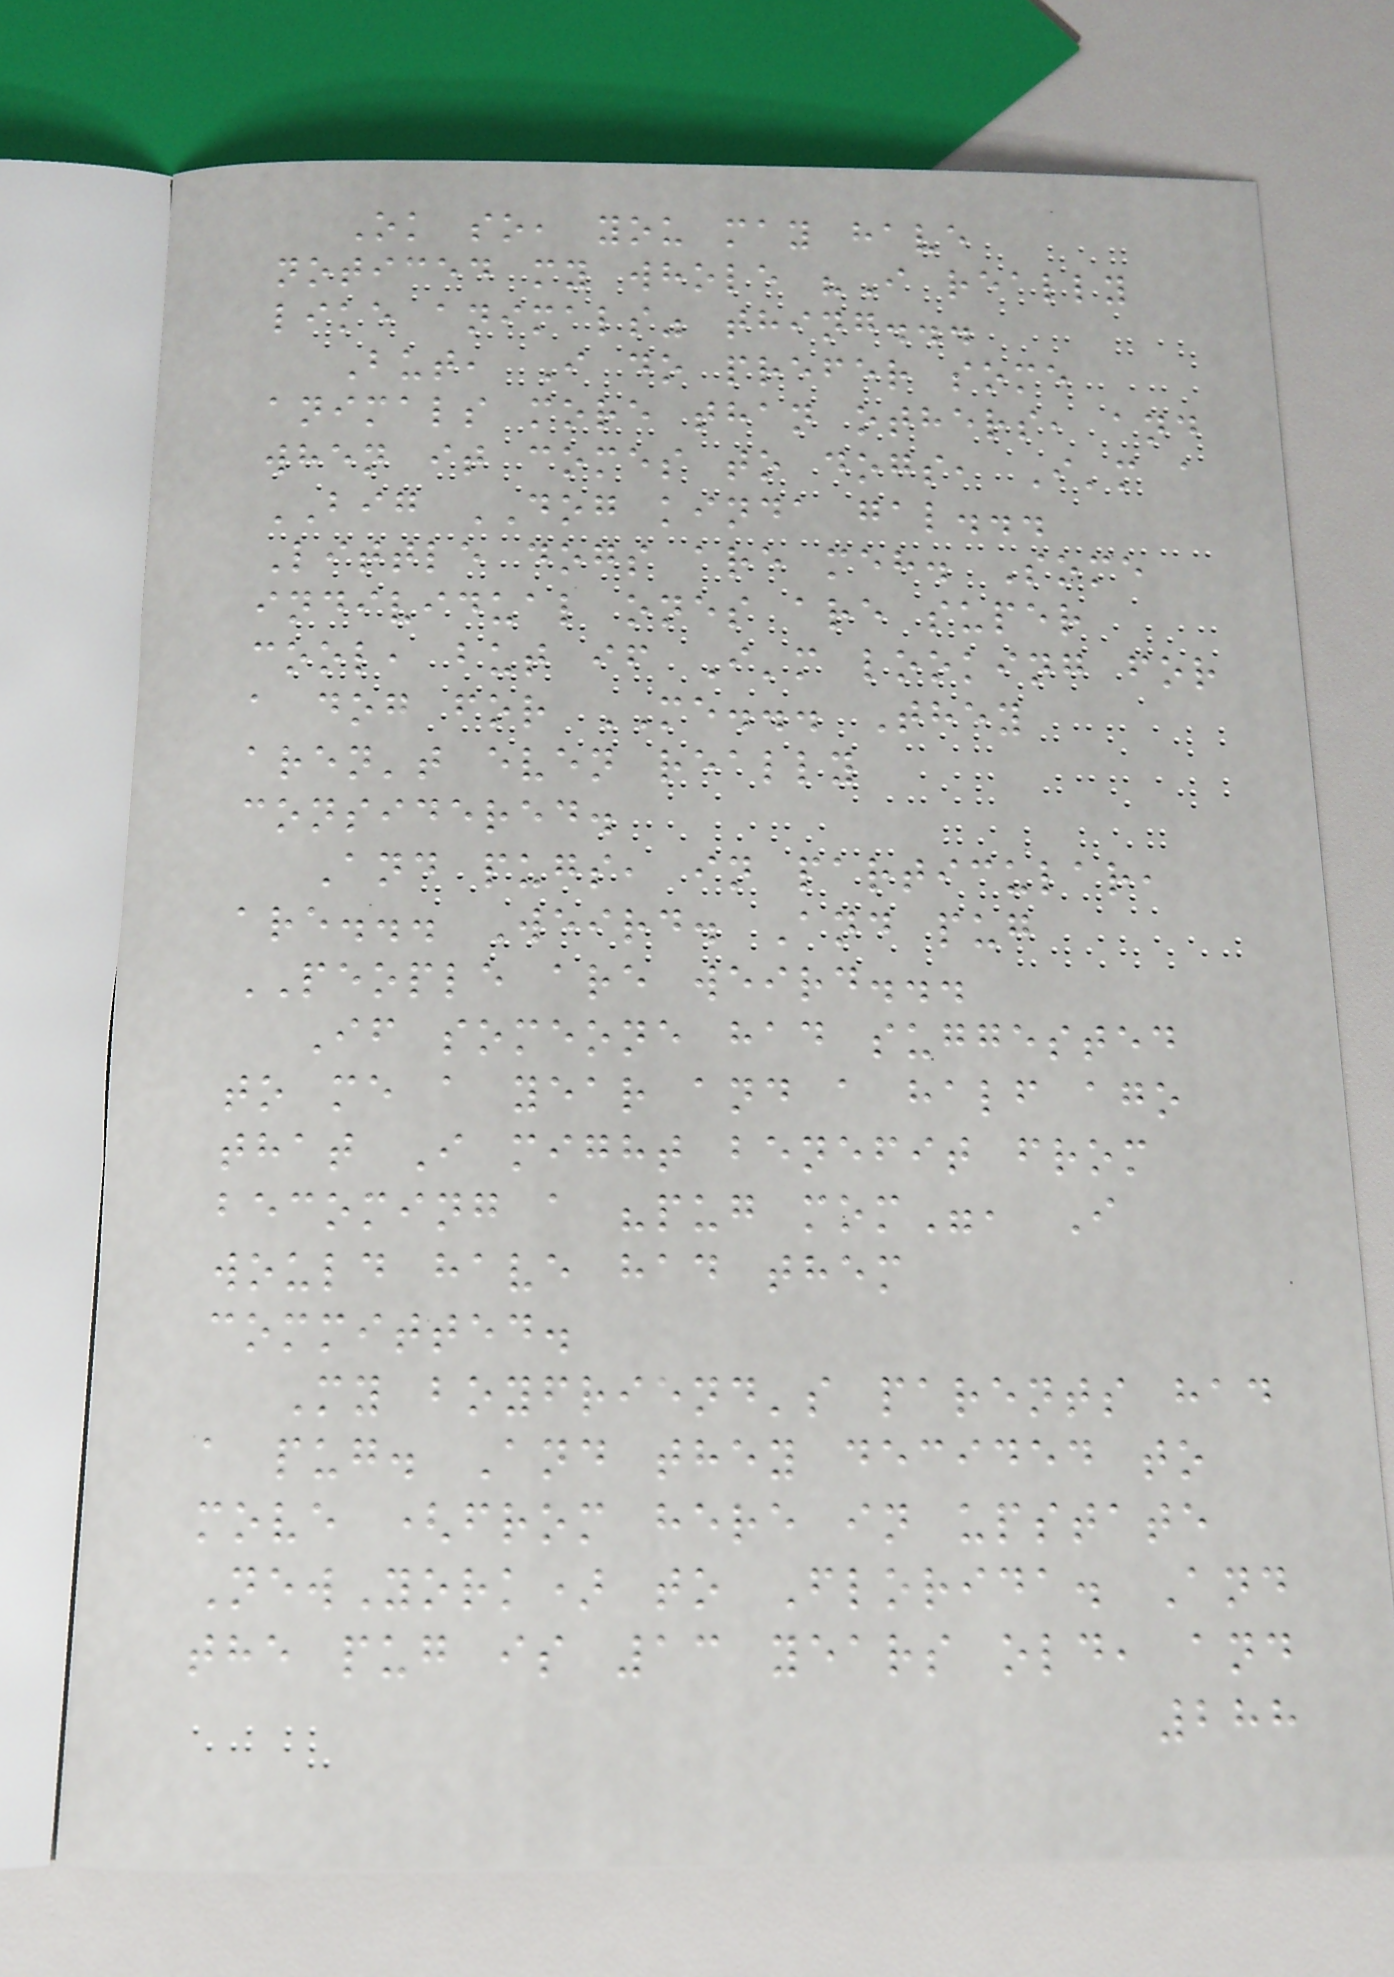Ok so, you may have
noticed my whole "I really
like animals" thing...
But, I do prefer some
animals more than others, and
when it comes to dogs, I'm a
BIG DOG kinda gal...
Little dogs are meh. Some
individual ones are super
cool, but if I'm looking for
a dog for ME... They
aren't even really
considered.
And pugs, in particular,
are... Weird. And pug
PEOPLE are weird...
If someone had suggested
to me a year and a half ago
that I might benefit from
becoming a "pug mom", I
would have had them
committed.
My boyfriend's parents had
a pug. And they decided to
move (from here in upstate
NewYork) to Florida. And
the pug is 13 years old, and
288
